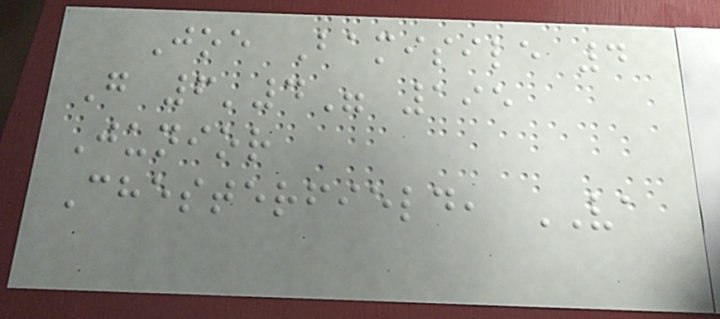Joe Bamisile 4
G 6'4" 195
Junior
Chesterfield, VA
